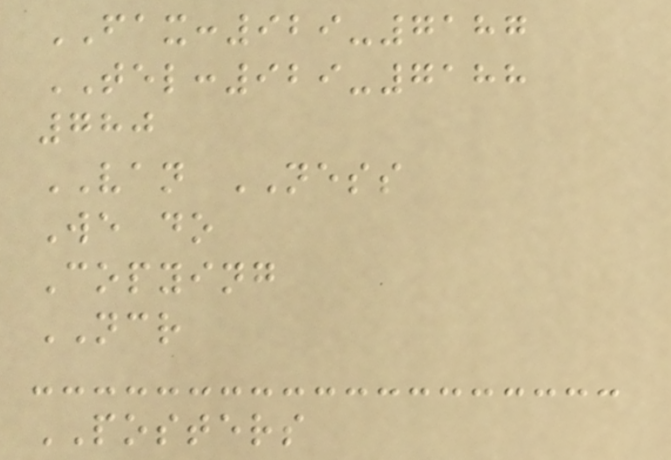FAX:929-7187
TEL:929-7188
780
VAN NESS
We do
Copying
NCR
POSTERS
